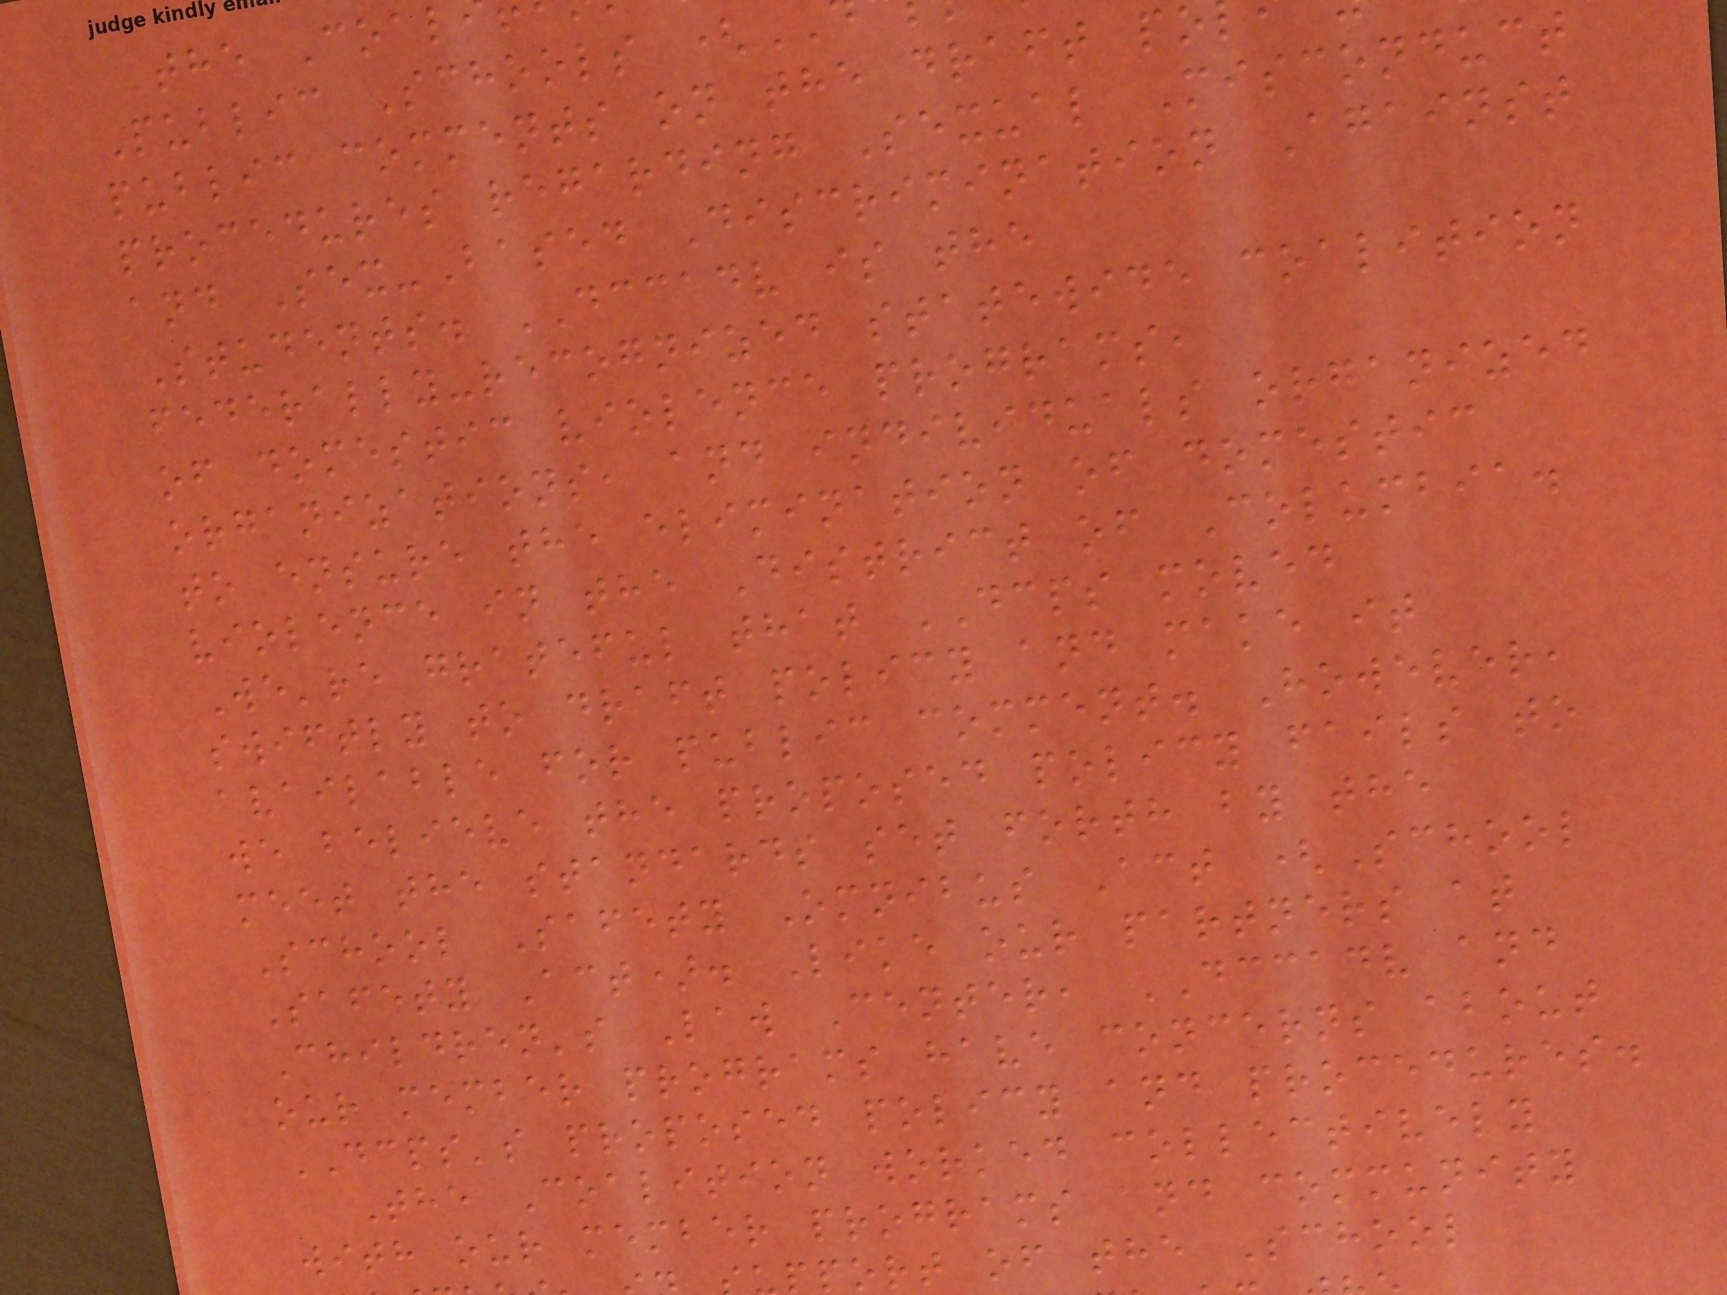the Coal
Public Schools (
public comments on the draft po
procedures regarding Sexual Misconduct
and Sex-Based Discrimination Against
Students. DCCADV is the
federally-recognized statewide coalition
of domestic violence programs,
organizations, and individuals organized
to ensure the elimination of domestic
violence in the District of Columbia.
We're grateful that DCPS moved
swiftly to draft policy and make it
available for public comment. However,
we believe the proposed policy fails to
meet the standards set forth by the
School Safety Omnibus Act (School
Safety Act). Like our partners at
Children's Law Center, DCCADV and
our member programs have concerns about
DCPS's proposed policy and procedures.
The Coalition worked collectively
with our member programs and community
port of the School
